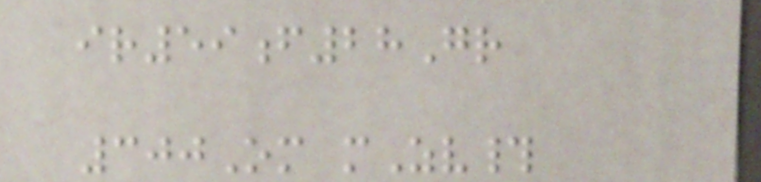ir59f28Gr
300Om mZv#
